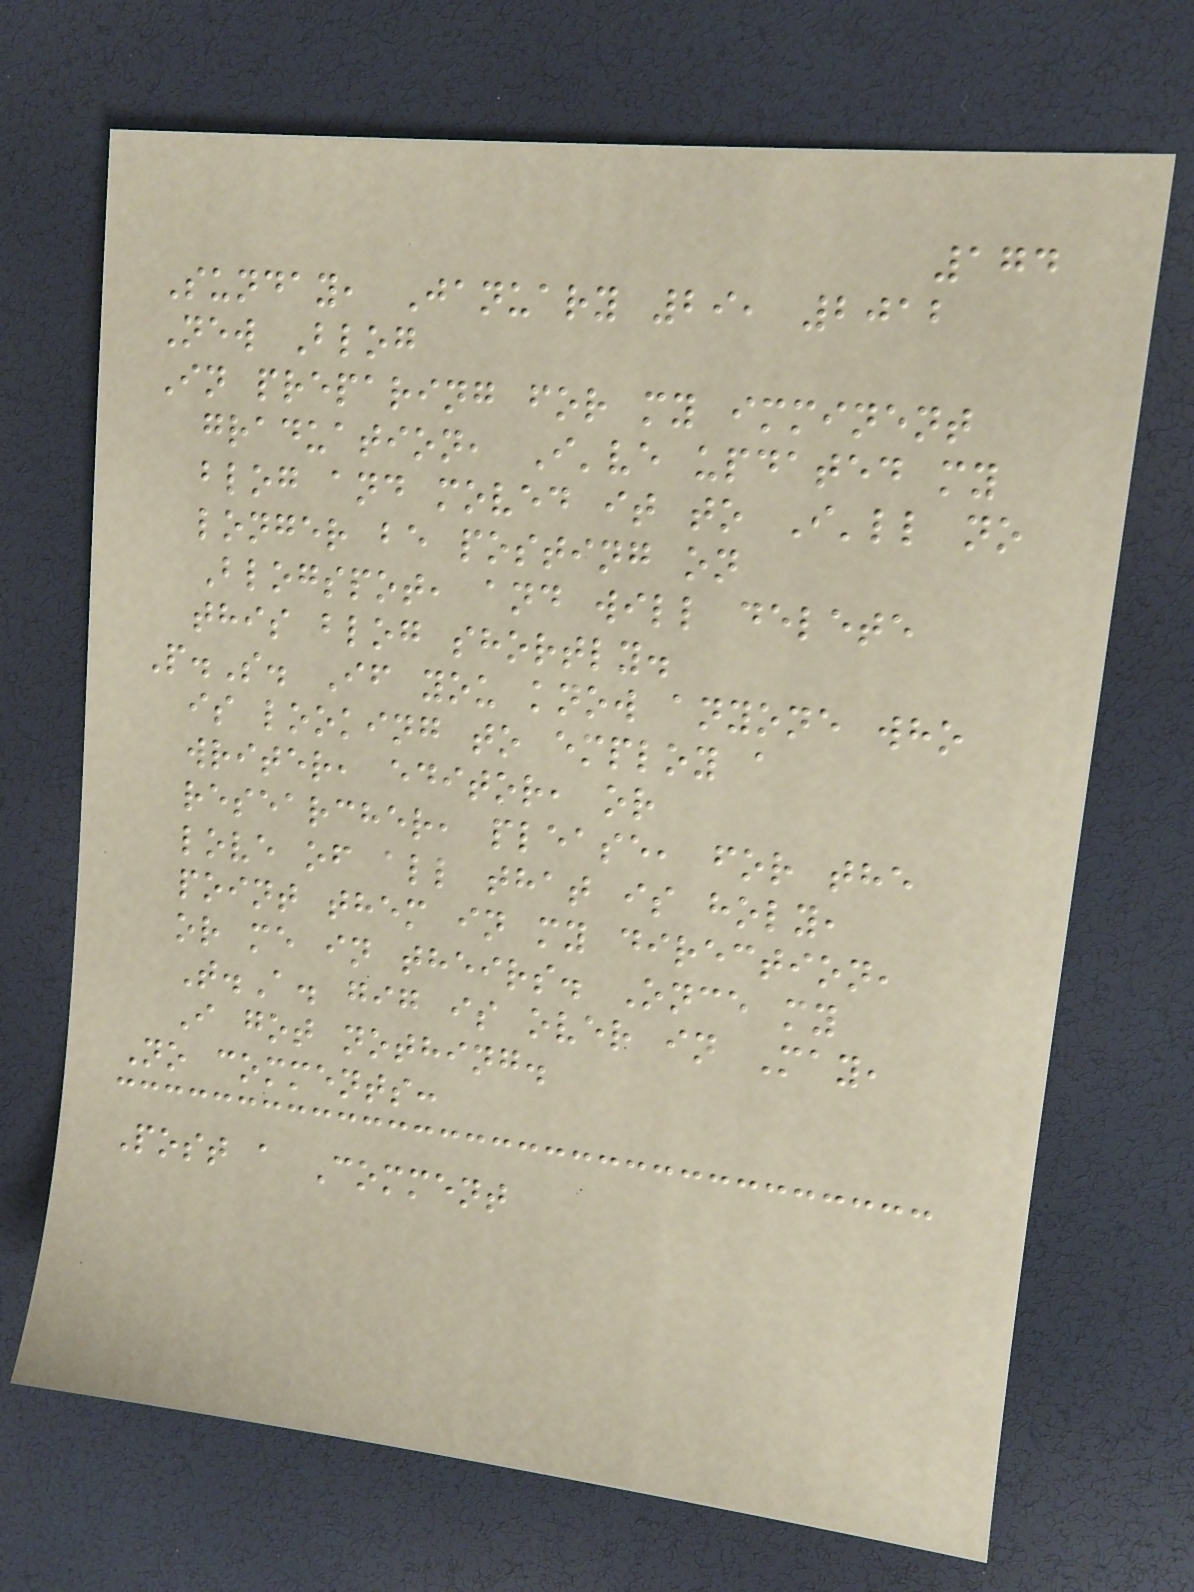174
Sunday, January 29, 2012
New Blog
In preparing for my imminent
graduation, I've updated my
blog and moved it to I'll no
longer be posting on
Blogspot, and will delete
this blog shortly.
P.S. If you know anyone who
is looking to employ a
writer, editor, or
researcher, please, for the
love of all that is holy,
point them in my direction,
or me in theirs. Once my
T.A. gig is over in May,
I got nothing.
No comments:
Post a Comment
